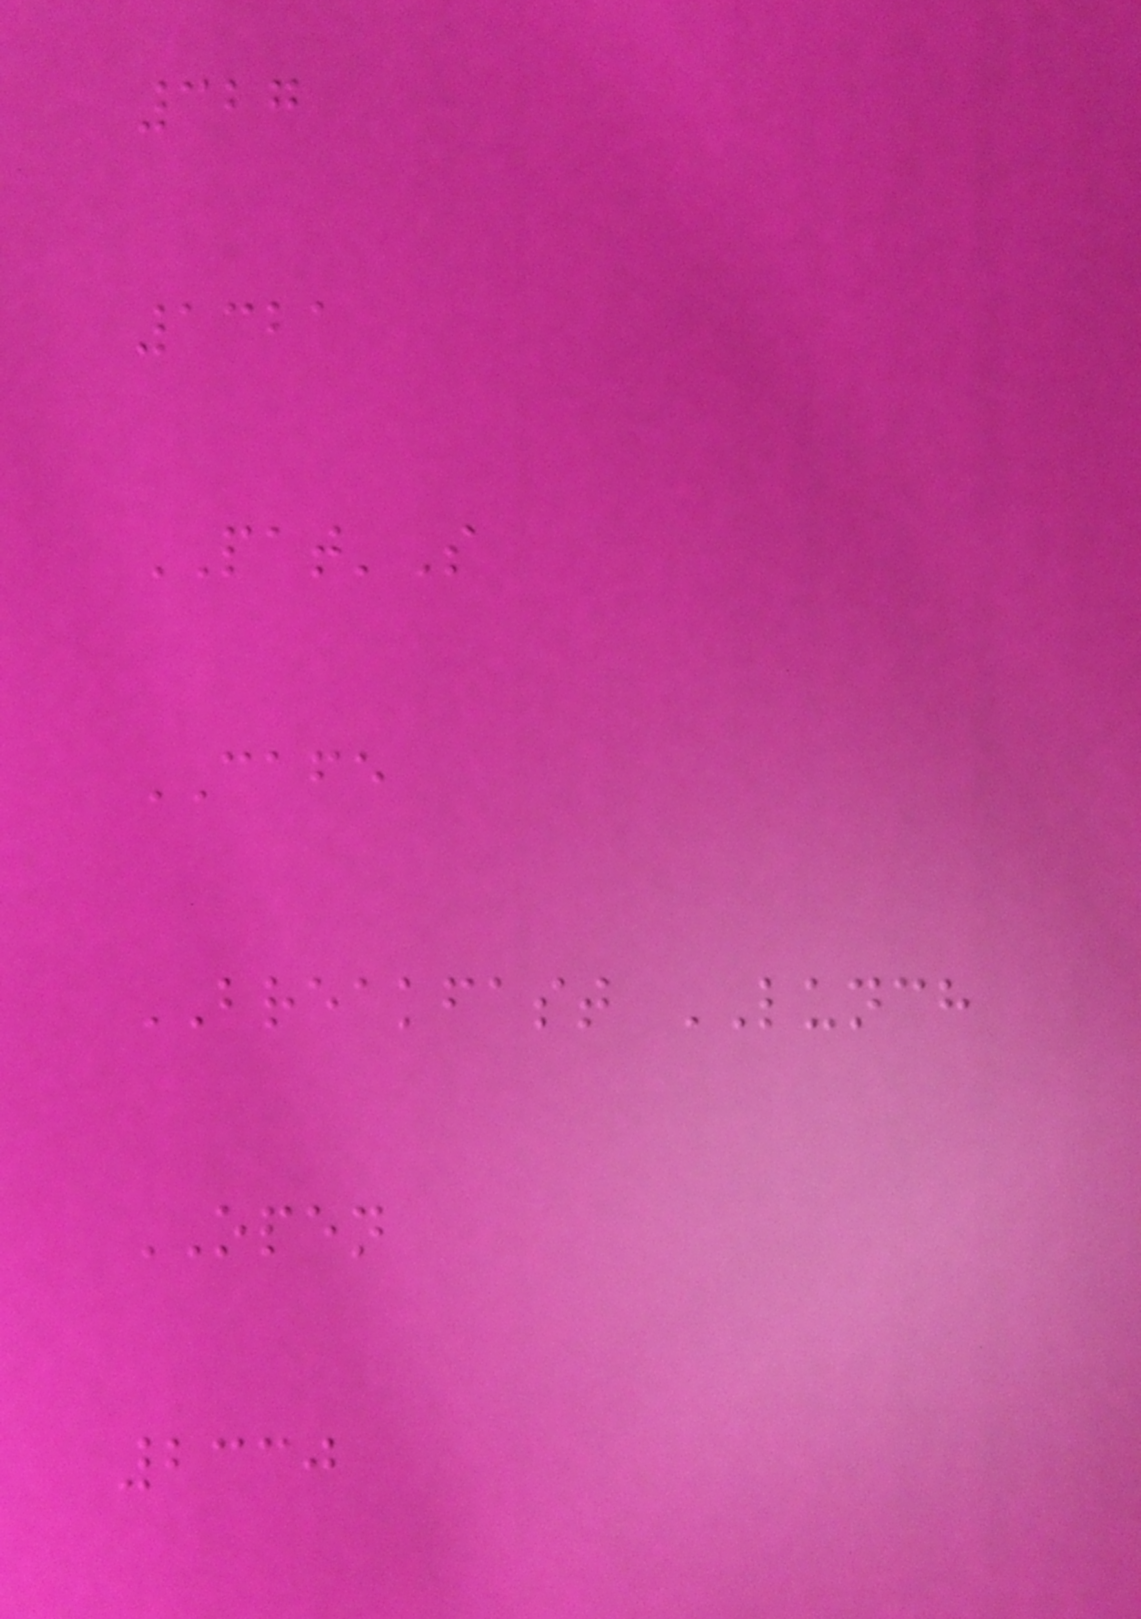327
1321
PAT'S
CAFE
BREAKFAST LUNCH
OPEN
2330
